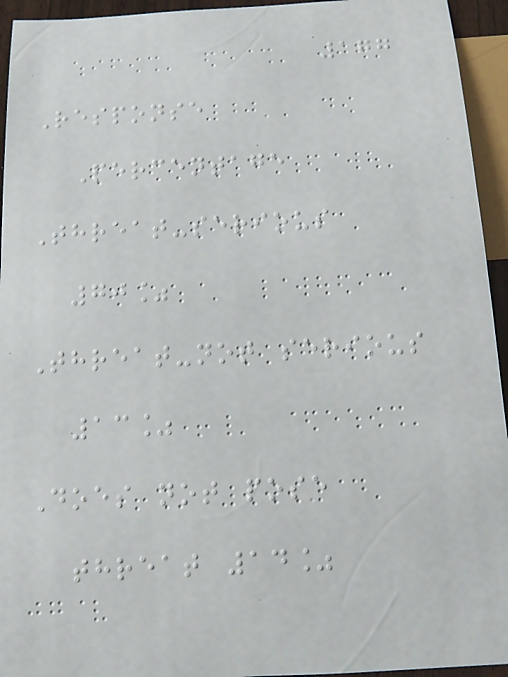177
Response
Percentage
Threat-serious
70%
Threat-not serious
13%
Does not pose
threat 14%
